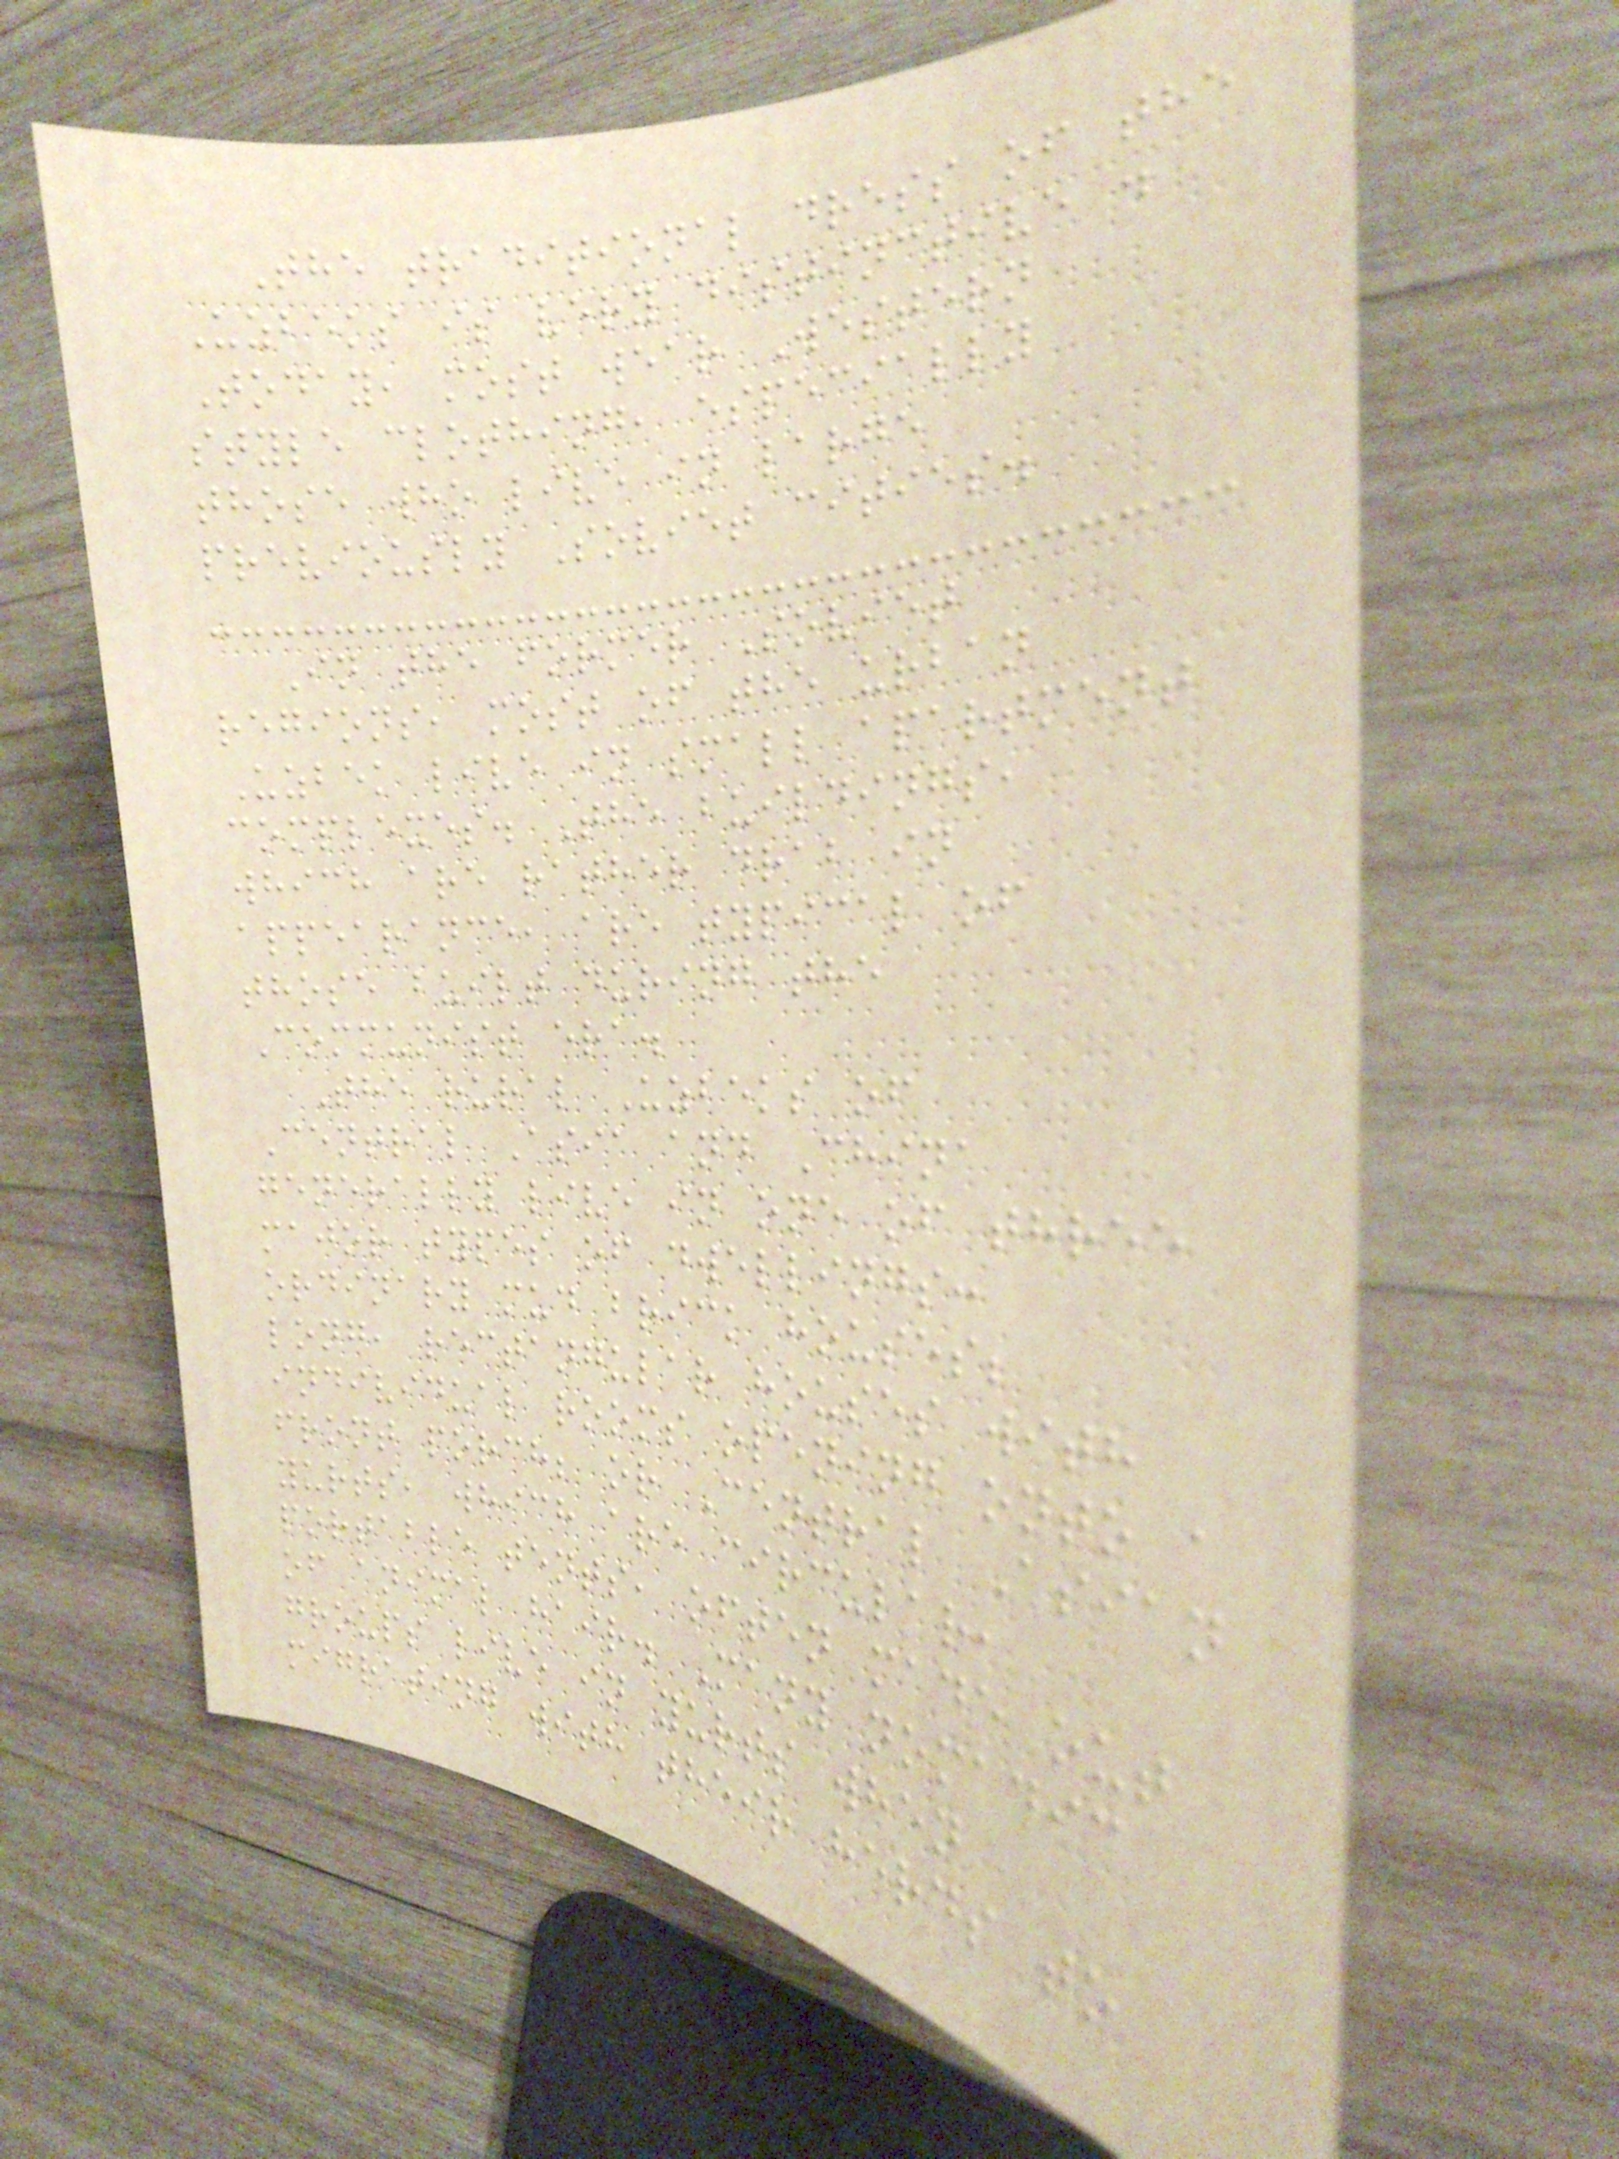The traditional dress of the
Uzbeks is very distinctive .
Today, most wear Western
style clothing, especially
those who live in large
previously Soviet cities.
In the former Soviet
regions, most of the urban
Uzbek live in small apartment
complexes. The buildings,
which are rather drab in
appearance, are typical of
those built during the
Communist era.
The rural Uzbeks of
Central Asia and China
generally live in one of three
major types of dwellings:
ordinary mud brick houses;
long, rectangular houses with
individual rooms opening onto a
front porch; or Central Asian
yurts, which are circular,
portable tents, often made out
of animal hair. Many nomadic
groups live in yurts when
migrating with their herds to
